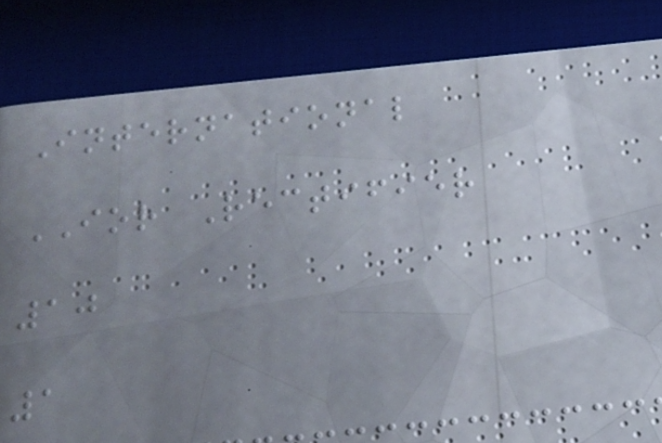International
IOR Rectifier
10
1
